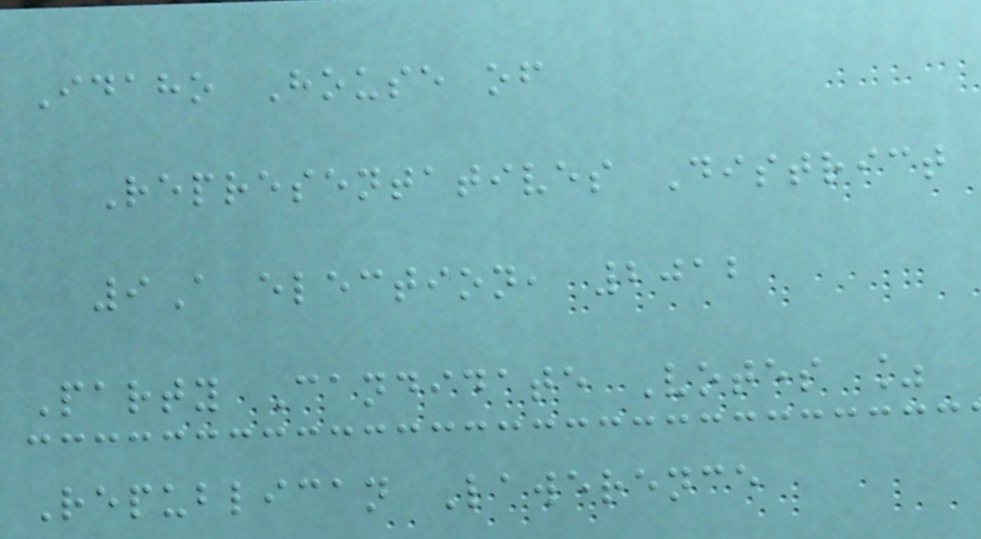Idaho House of
Representatives District
9A election, 2012
Party Candidate Votes %
Republican Lawerence
